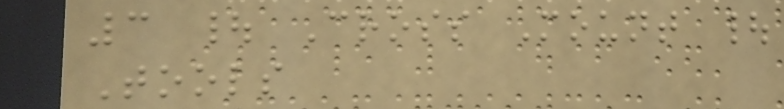3 | Cross Mount |
Tools
